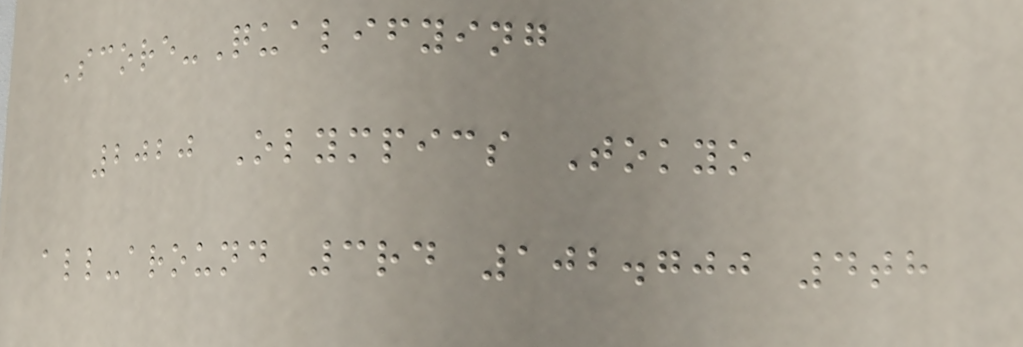Score-Qualifying
2020 Olympics Tokyo
all-around 3rd 102.700 4th
